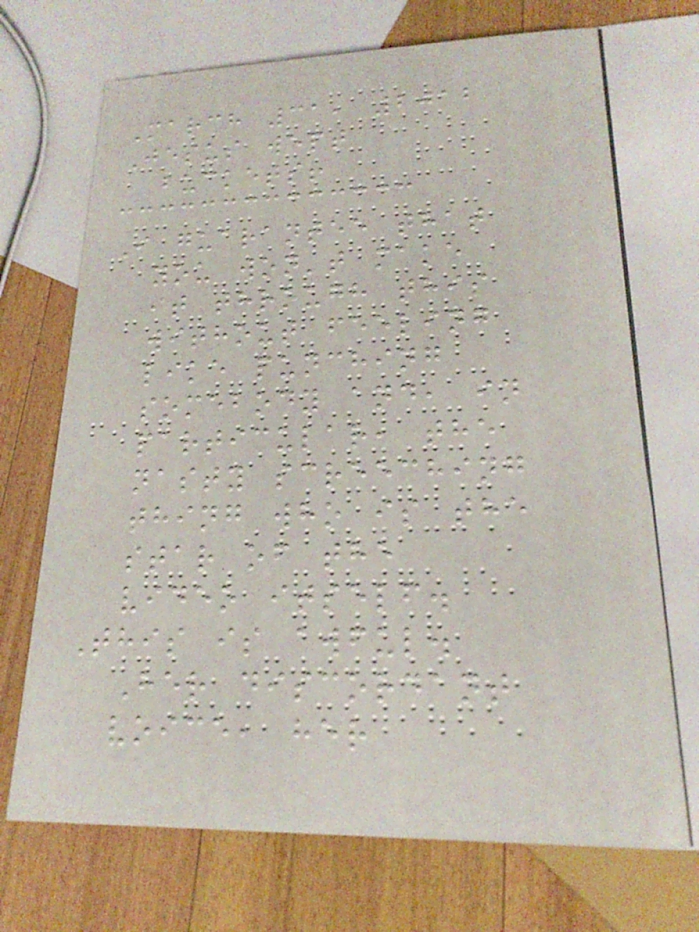March 31, 2012
Jesus wept
buckets!
I guarantee that
you won't make
it through this
without feeling
like punching
somebody and, in
particular, the
nasty screeching
thing who is the
star of the
video itself.
This is awful.
Her discordant
voice, her
